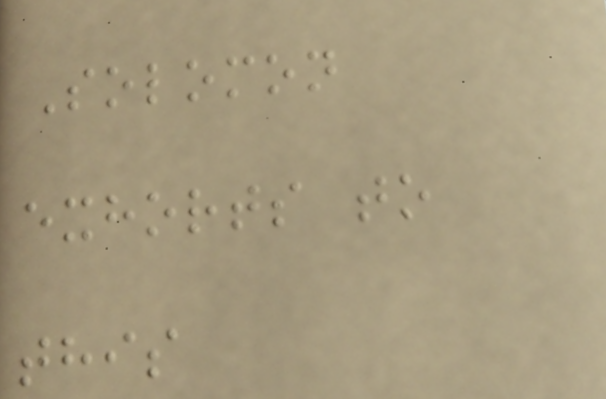Solomon
exhorts to
this
